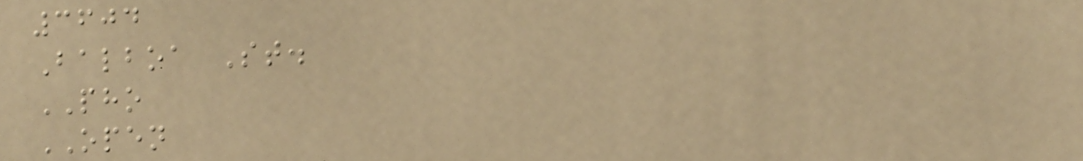3604
Balboa St.
PHO
OPEN
